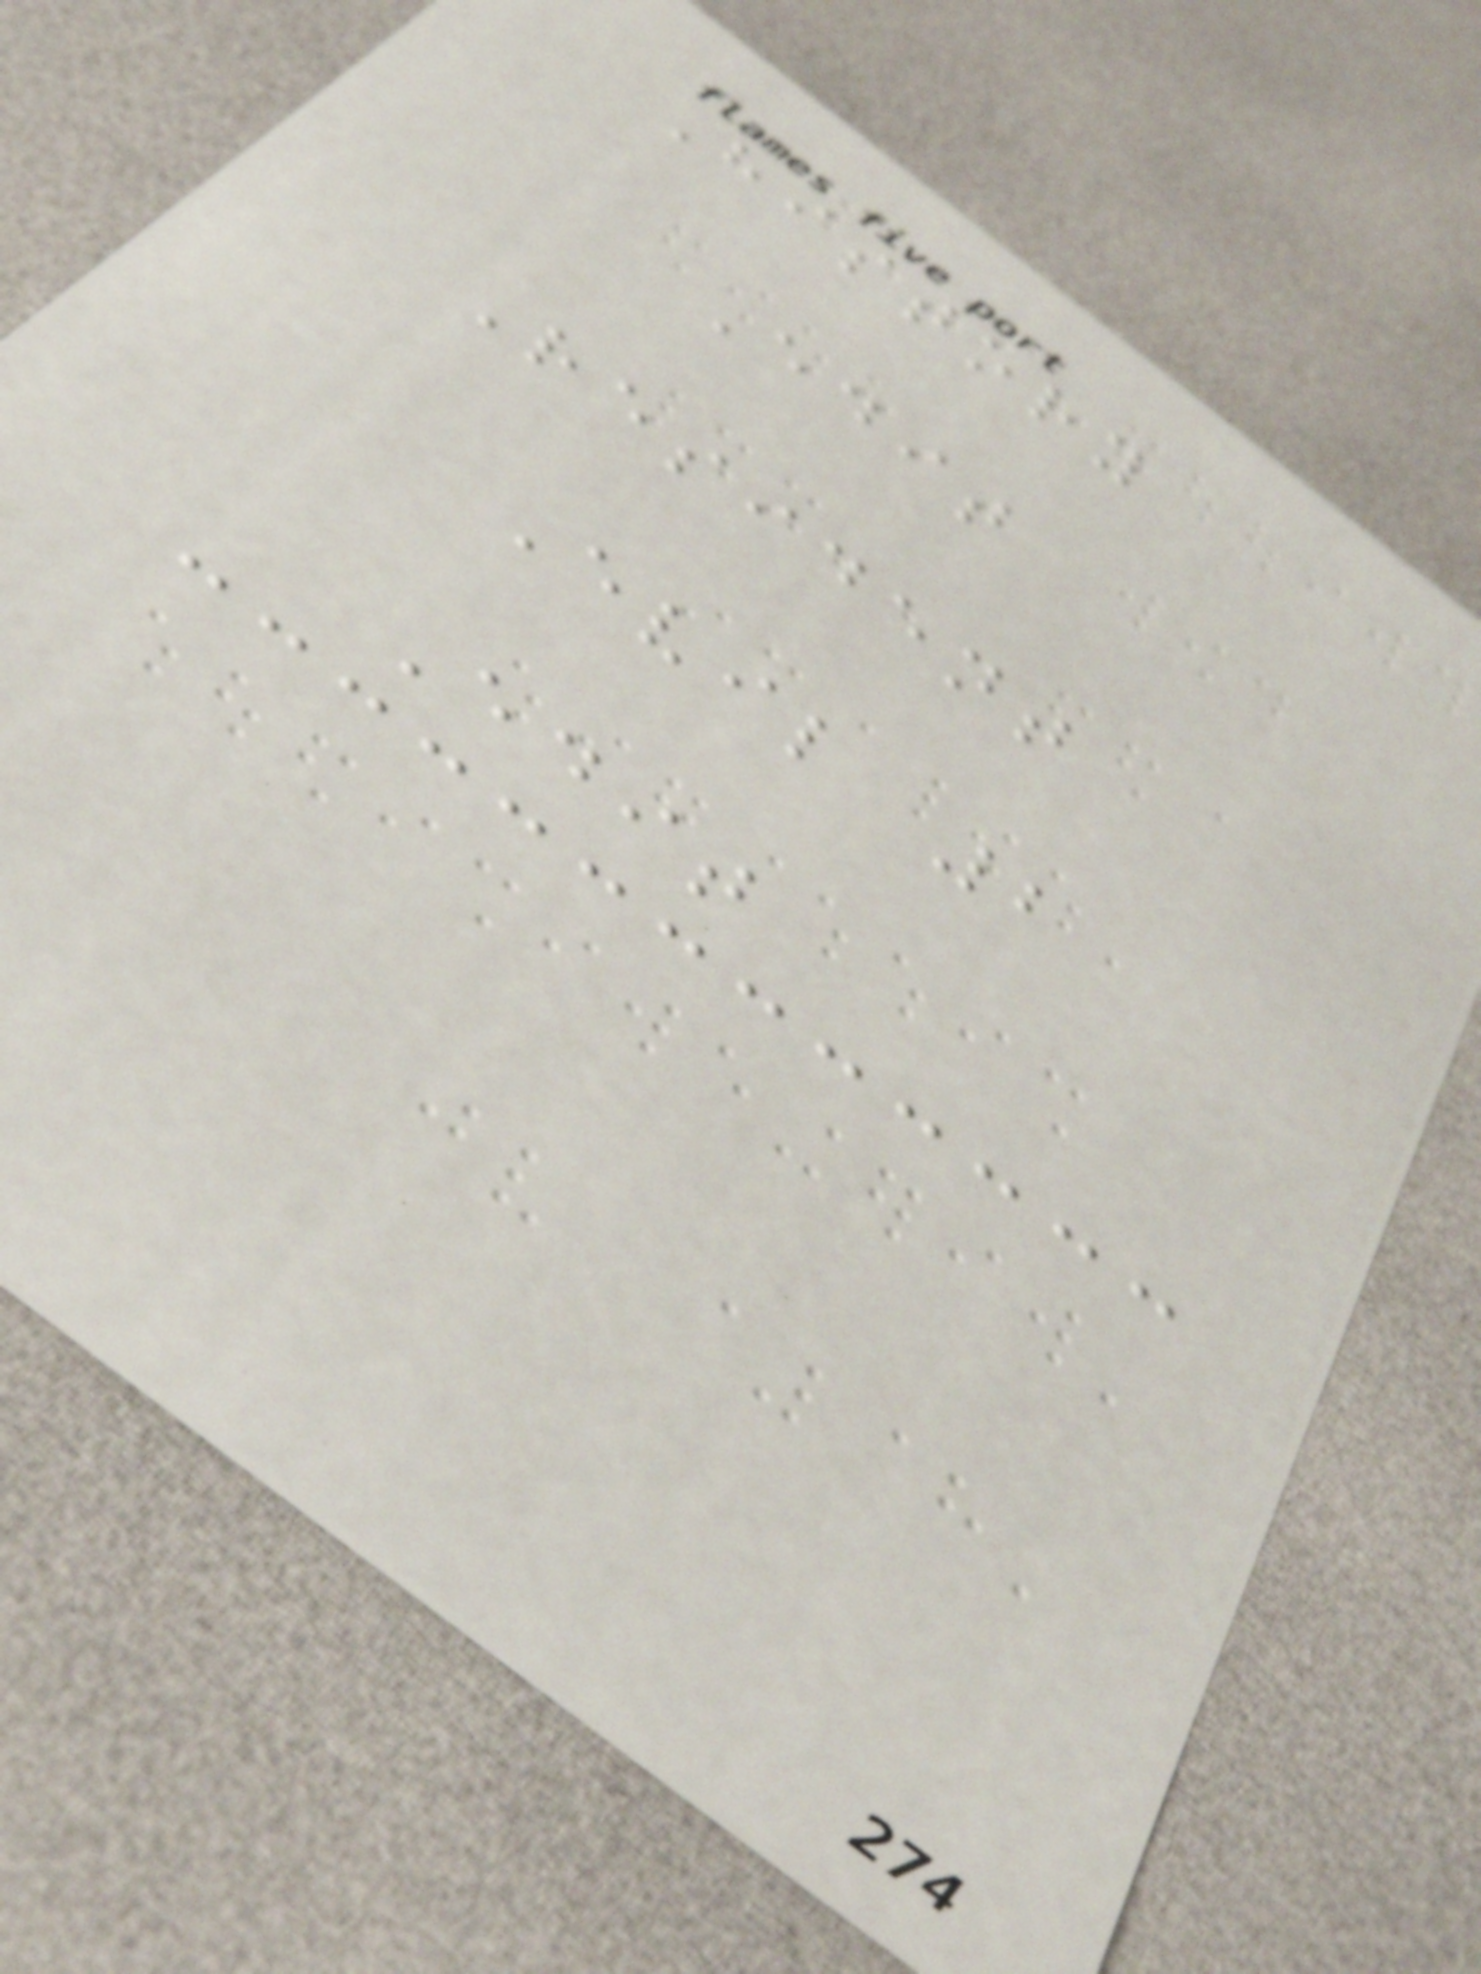History
Edit
Resident
Evil 2
Edit
